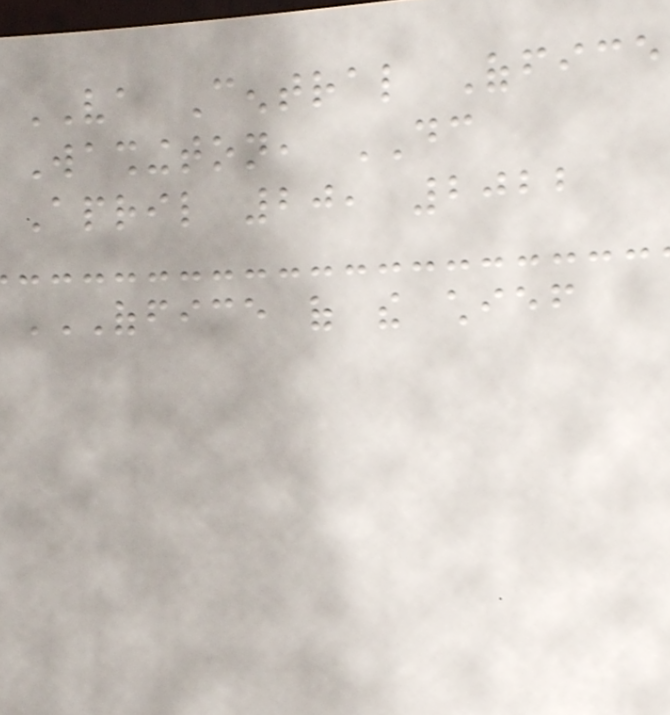VA Central Office
Washington, DC
April 20, 2022
OFFICE OF THE CHIEF
